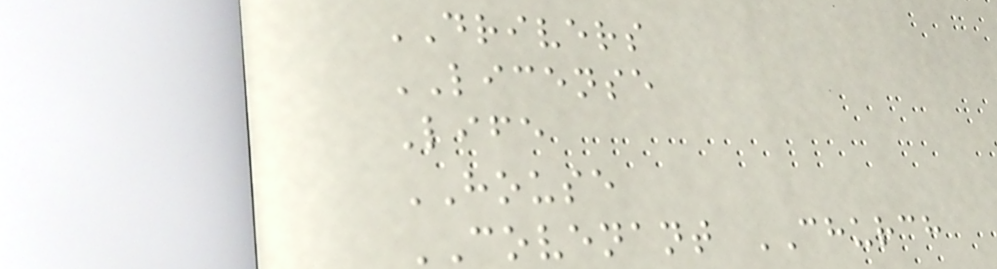DRIVERS
LICENSE
Life
HOUSE
COVENANT CHURCH
